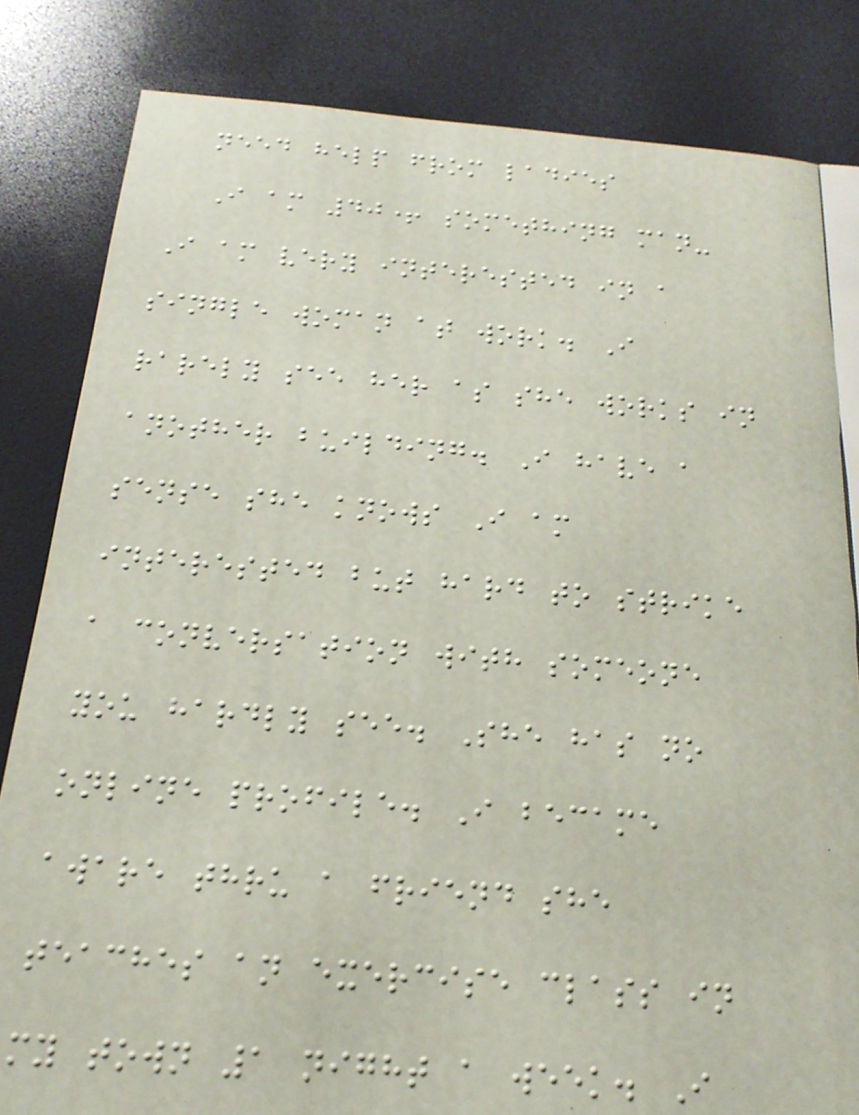need help from ladies
I am 40+ something man-
I am very interested in a
single woman at work. I
rarely see her as she works in
another building. I have a
sense she knows I am
interested but hard to strike
a conversation with someone
you hardly see. She has no
online profile. I became
aware thru a friend she
teaches an exercise class in
my town 1 night a week. I
